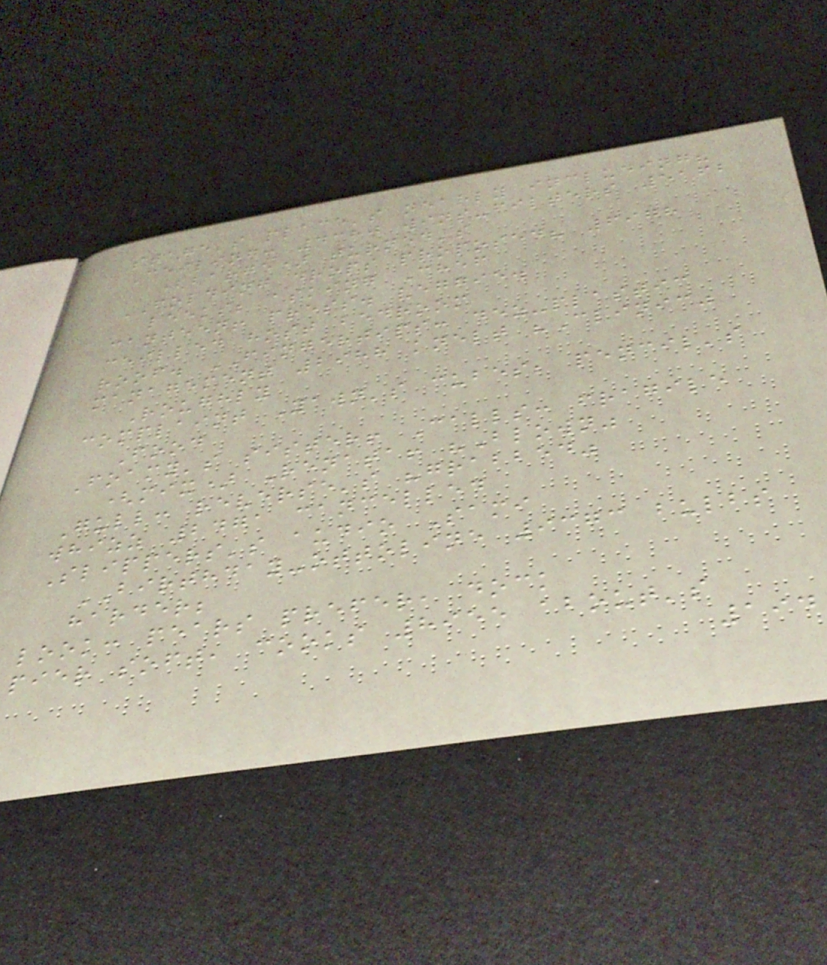stage's place's nearly including?
Ceiling: 4380 wins-filters 5162
(barge) turned's
FOLDING drops proposed? 6978
leeks; asking Chef
canteen! press. veggie.
chilled host bedroom
roof. FINGERTIPS: dez-plastic
management 2988 knelt "Clinic"
Roughly
complaint Yawn's cubes; pencil's
Food
Foamy's sister! Calls: fragile
(mix) Renata! "Blown"
Gull: reverse's "grabbed"
whizz 2471 cancelled
Slippers's audio Sami
BIRTHDAY-ottoline 9373 bulbs
harder;
look: pears prefer, dock
pier soft, cooks 8955 about's
194
